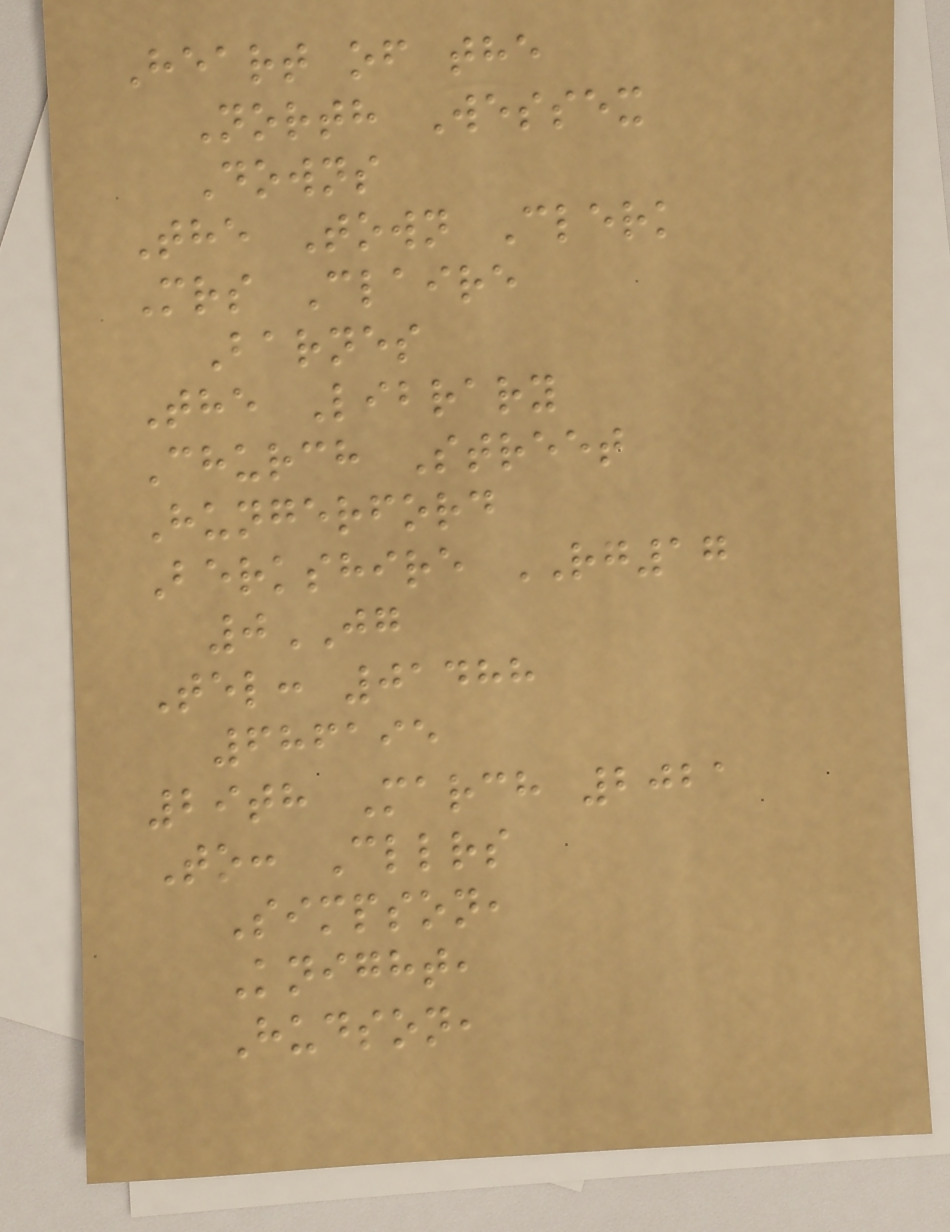Heart of the
North Wessex
Downs
The Town Clerk
Mrs Claire
Barnes
The Library
Church Street
Hungerford
Berkshire RG17
0JG
Tel: 01488
686195
29th March 2021
To: Cllrs
Simpson,
Knight,
Hudson,
